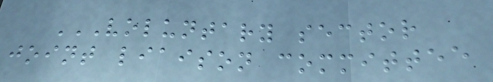VOLUNTARY SECTOR
JOINT LIAISON COMMITTEE
